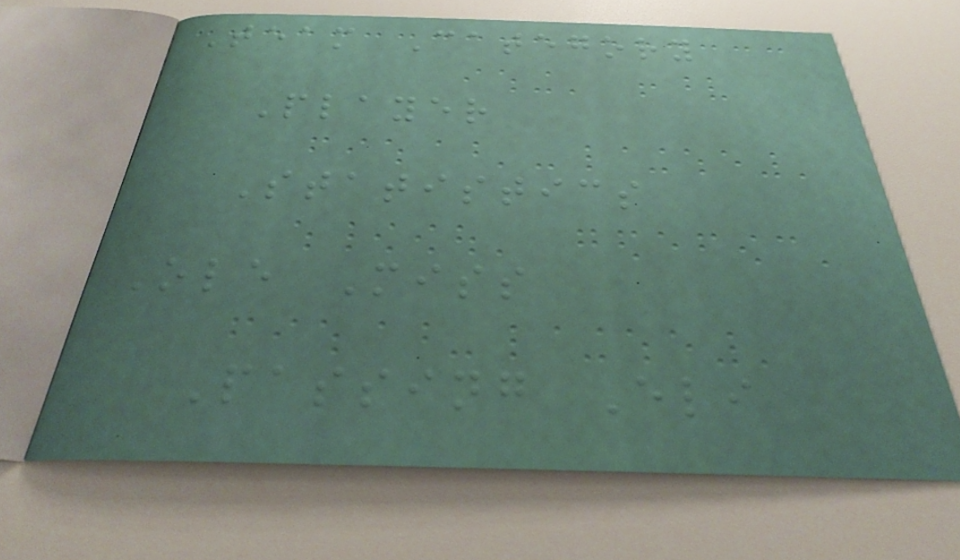Team Category
Player
Statistics
Ole Miss
Passing Eli
